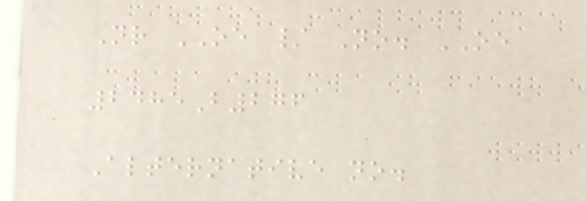Nr OE / No. OE
2485B276
Alternative no.
